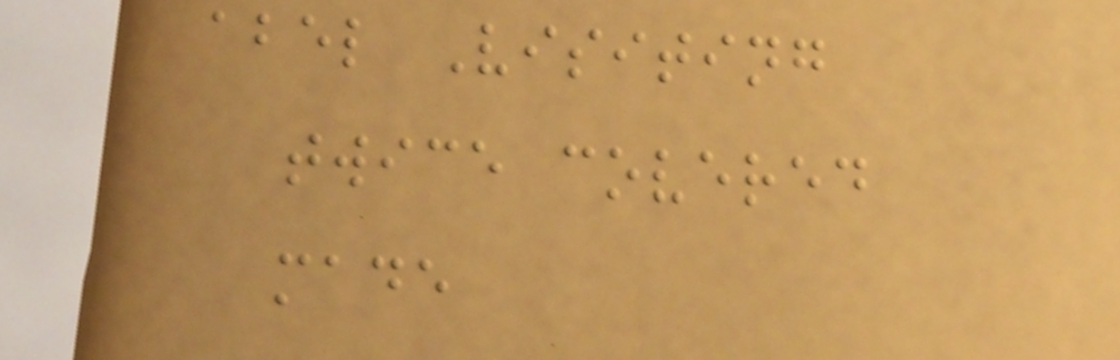abel Visiting
twice covered
made
